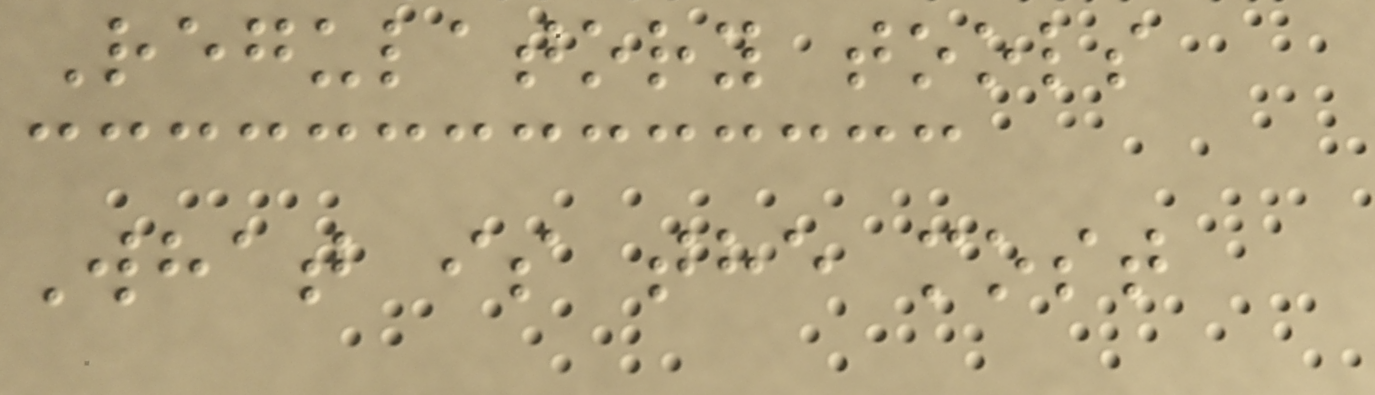Regulatory tools
What is the most
